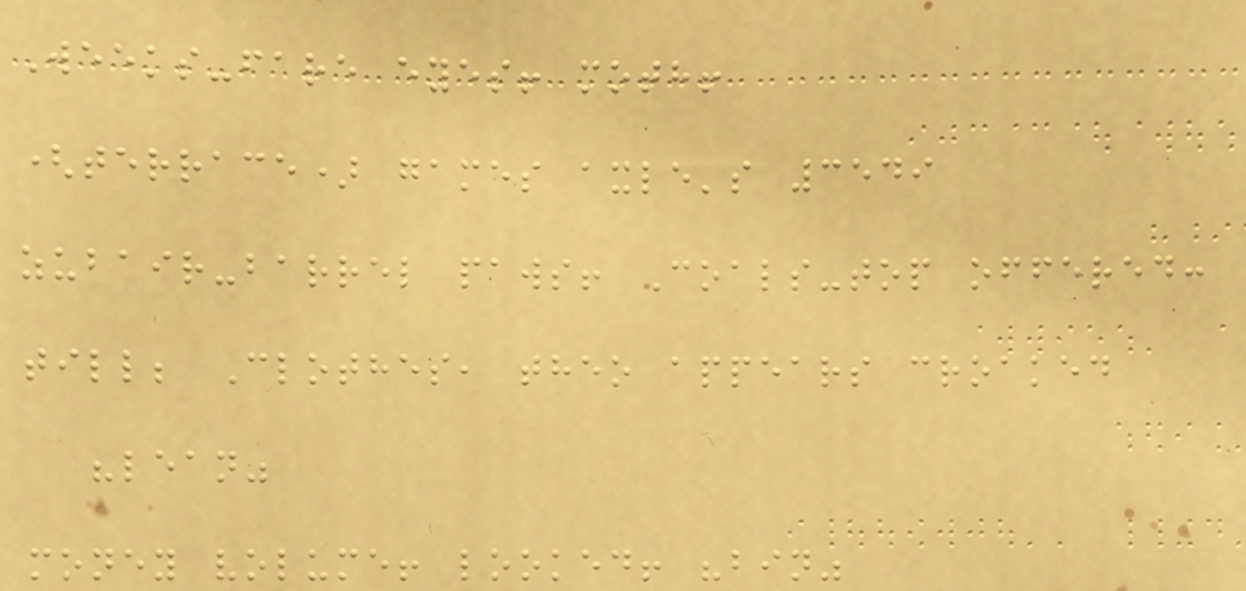Weeks-fare eyes! moth!
(terrace) games axle's 3549
zubair-barrel paws! Coals-top offered:
till; Clothes, theo appears croaked
"lean"
money volume! looked! "bin"
